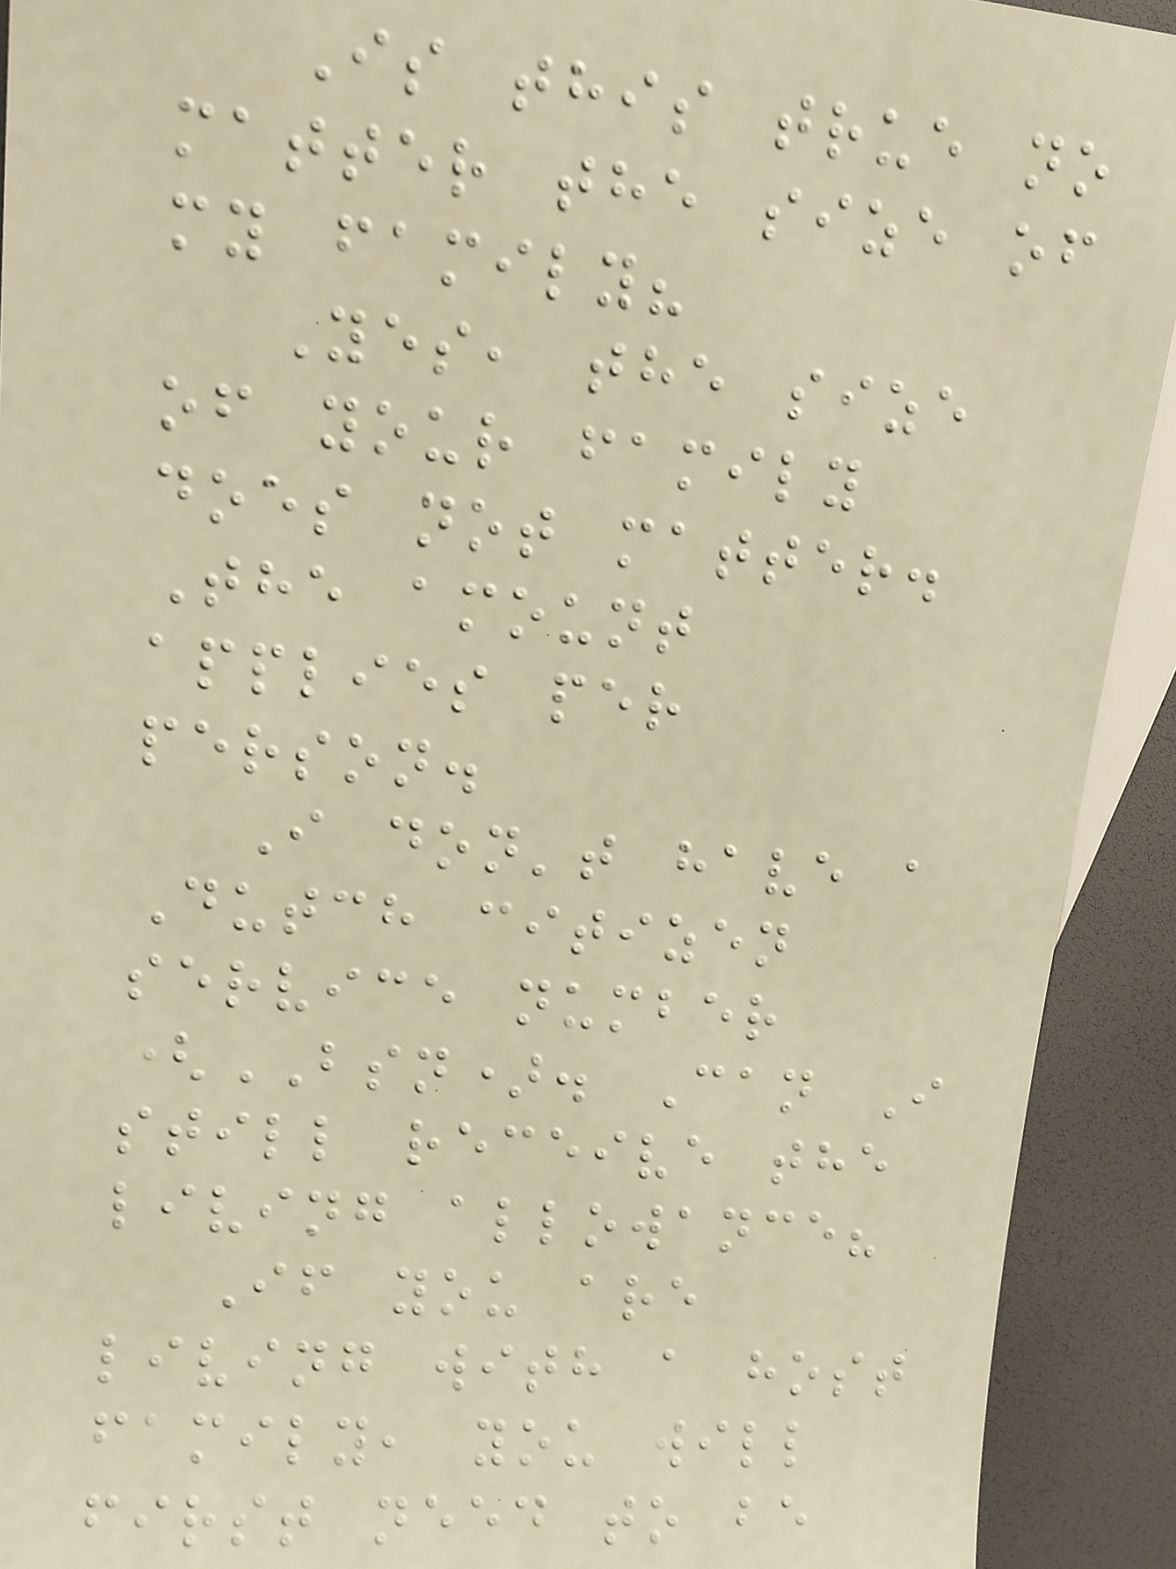Is this true no
matter the size of
my family?
Yes, the size
of your family
does not matter.
The amount
applies per
person.
I don't have a
Dutch citizen
service number
(BSN). Can I
still receive the
living allowance?
If you are
living with a host
family, you will
first need to be
